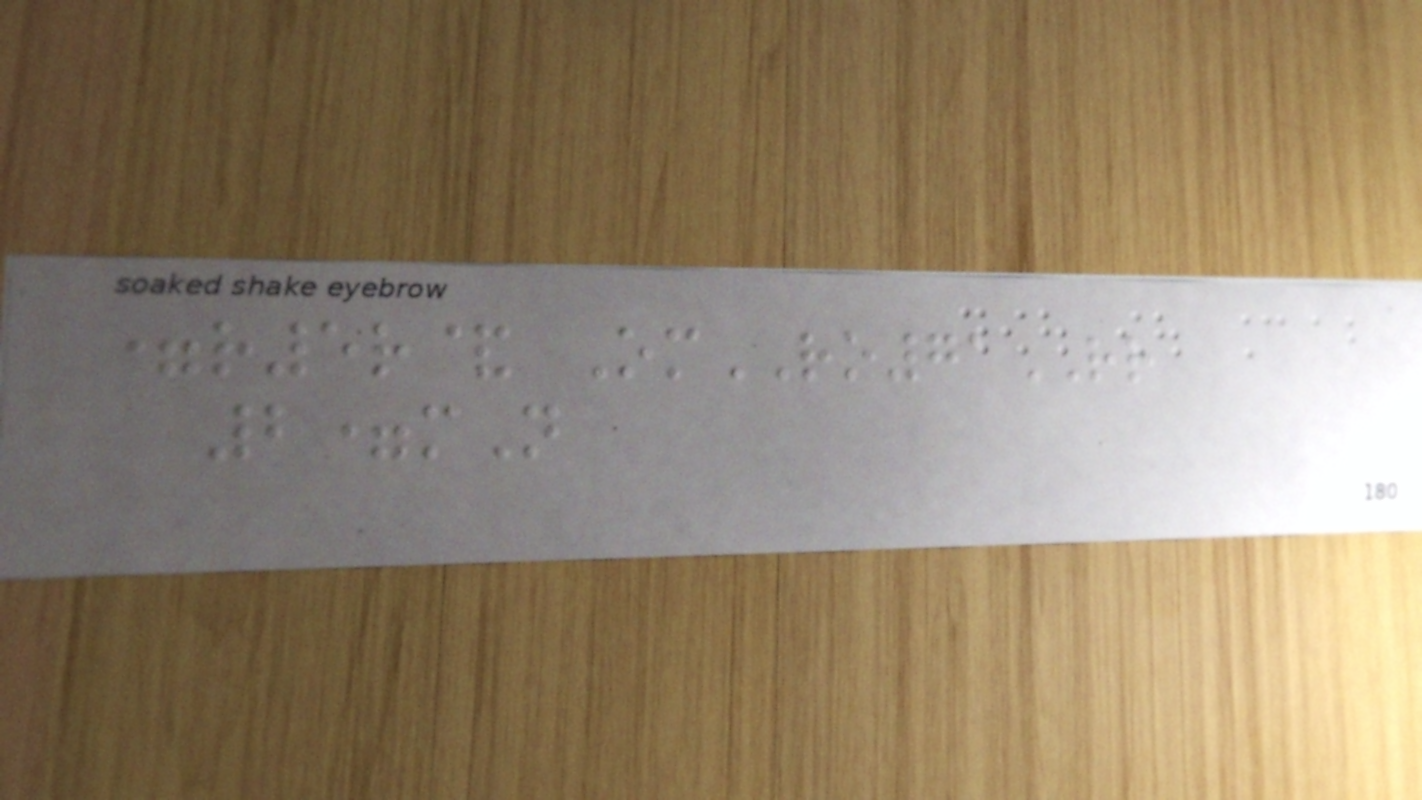=r5r& OmRO71RR
2=mN
